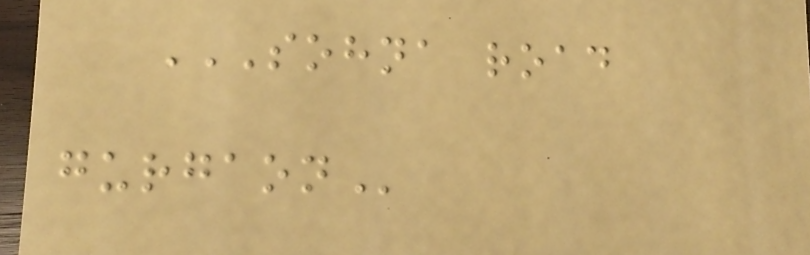SOHNA ROAD
GURGAON
